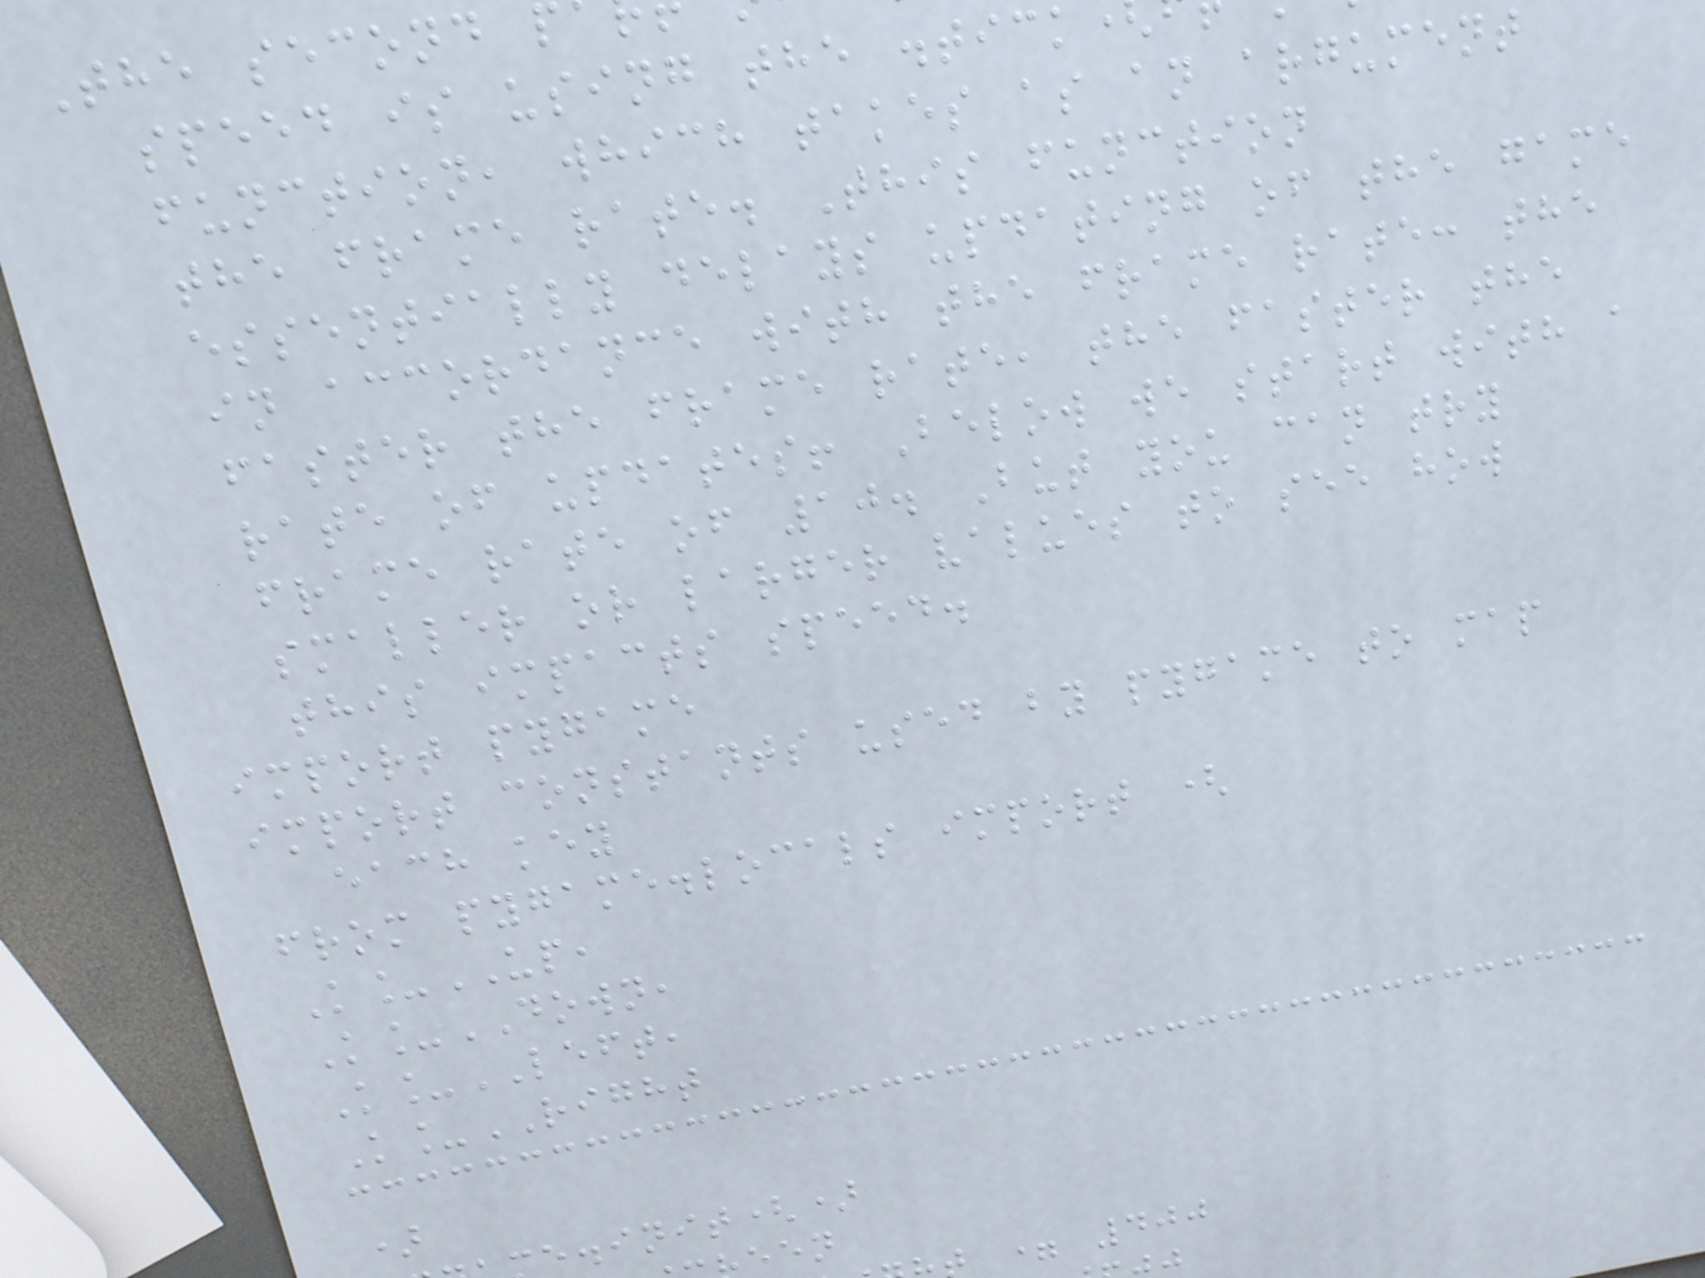The second p
speed is using the .tick
function, which takes as an argument
the frame rate. This function
essentially delays updating of the game
in accordance with the frame rate: the
faster the frame rate, the faster the
rate of updates! Below we start with a
frame rate of 10. But you can try
smaller or larger values to see how
this impacts speed.
import pygame
import constants used by pygame to map
each key
from pygame.locals import (
K_UP,
K_DOWN,
K_LEFT,
K_RIGHT
)
e.init()
= 400
